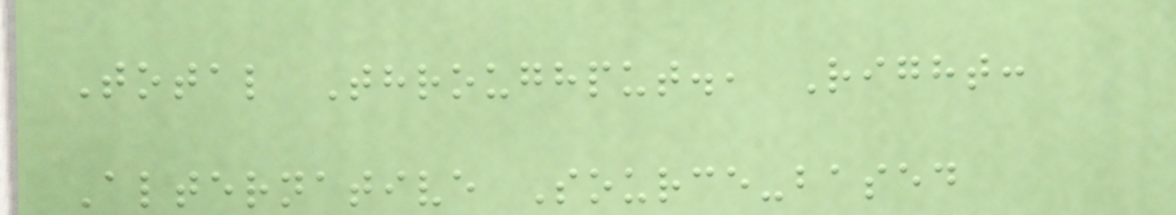Total Throughput., Right:
Alternative Source-based
